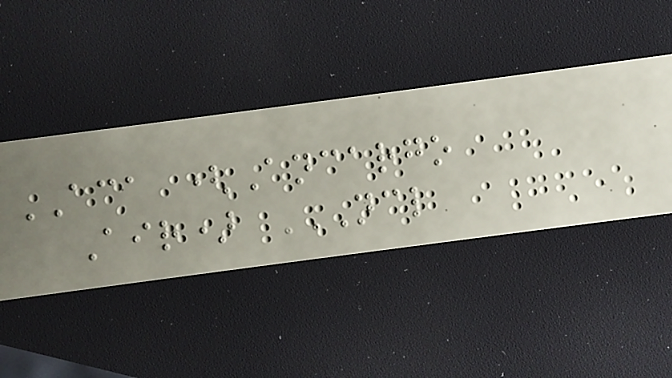ACA (Ancargo
Air) NCL
